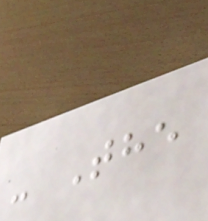- The
